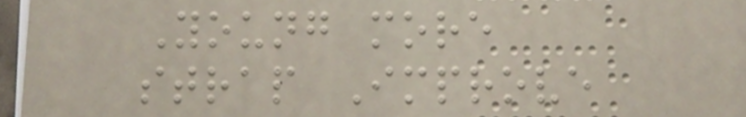Young more
strap Improve
